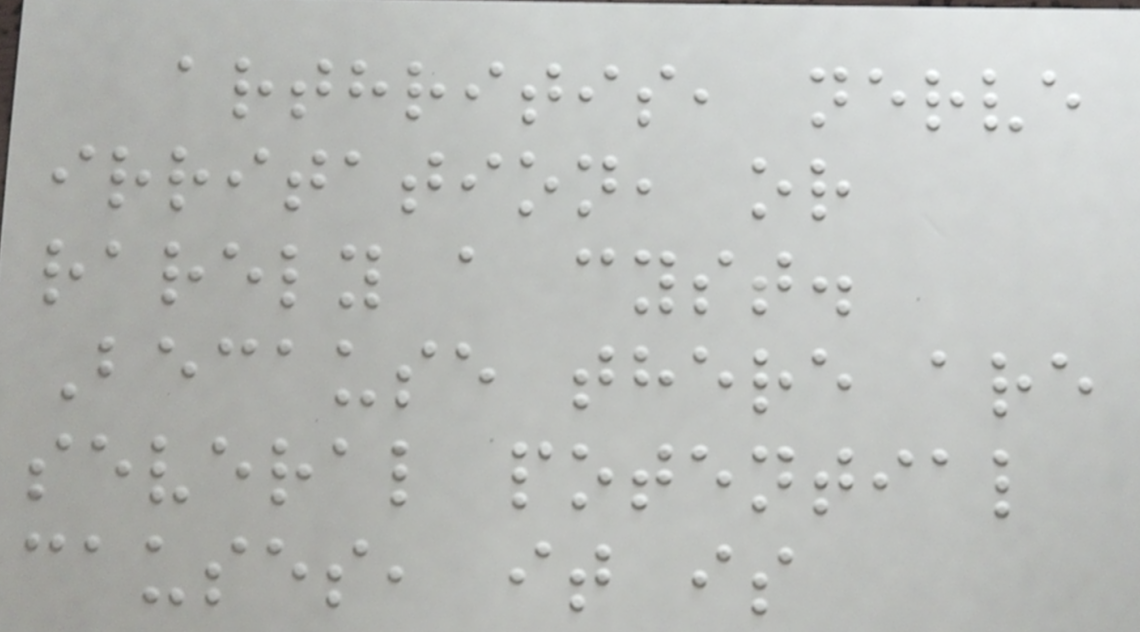arthritis, nerve
irritation, or
rarely a cyst.
Because there are
several potential
causes, it is
